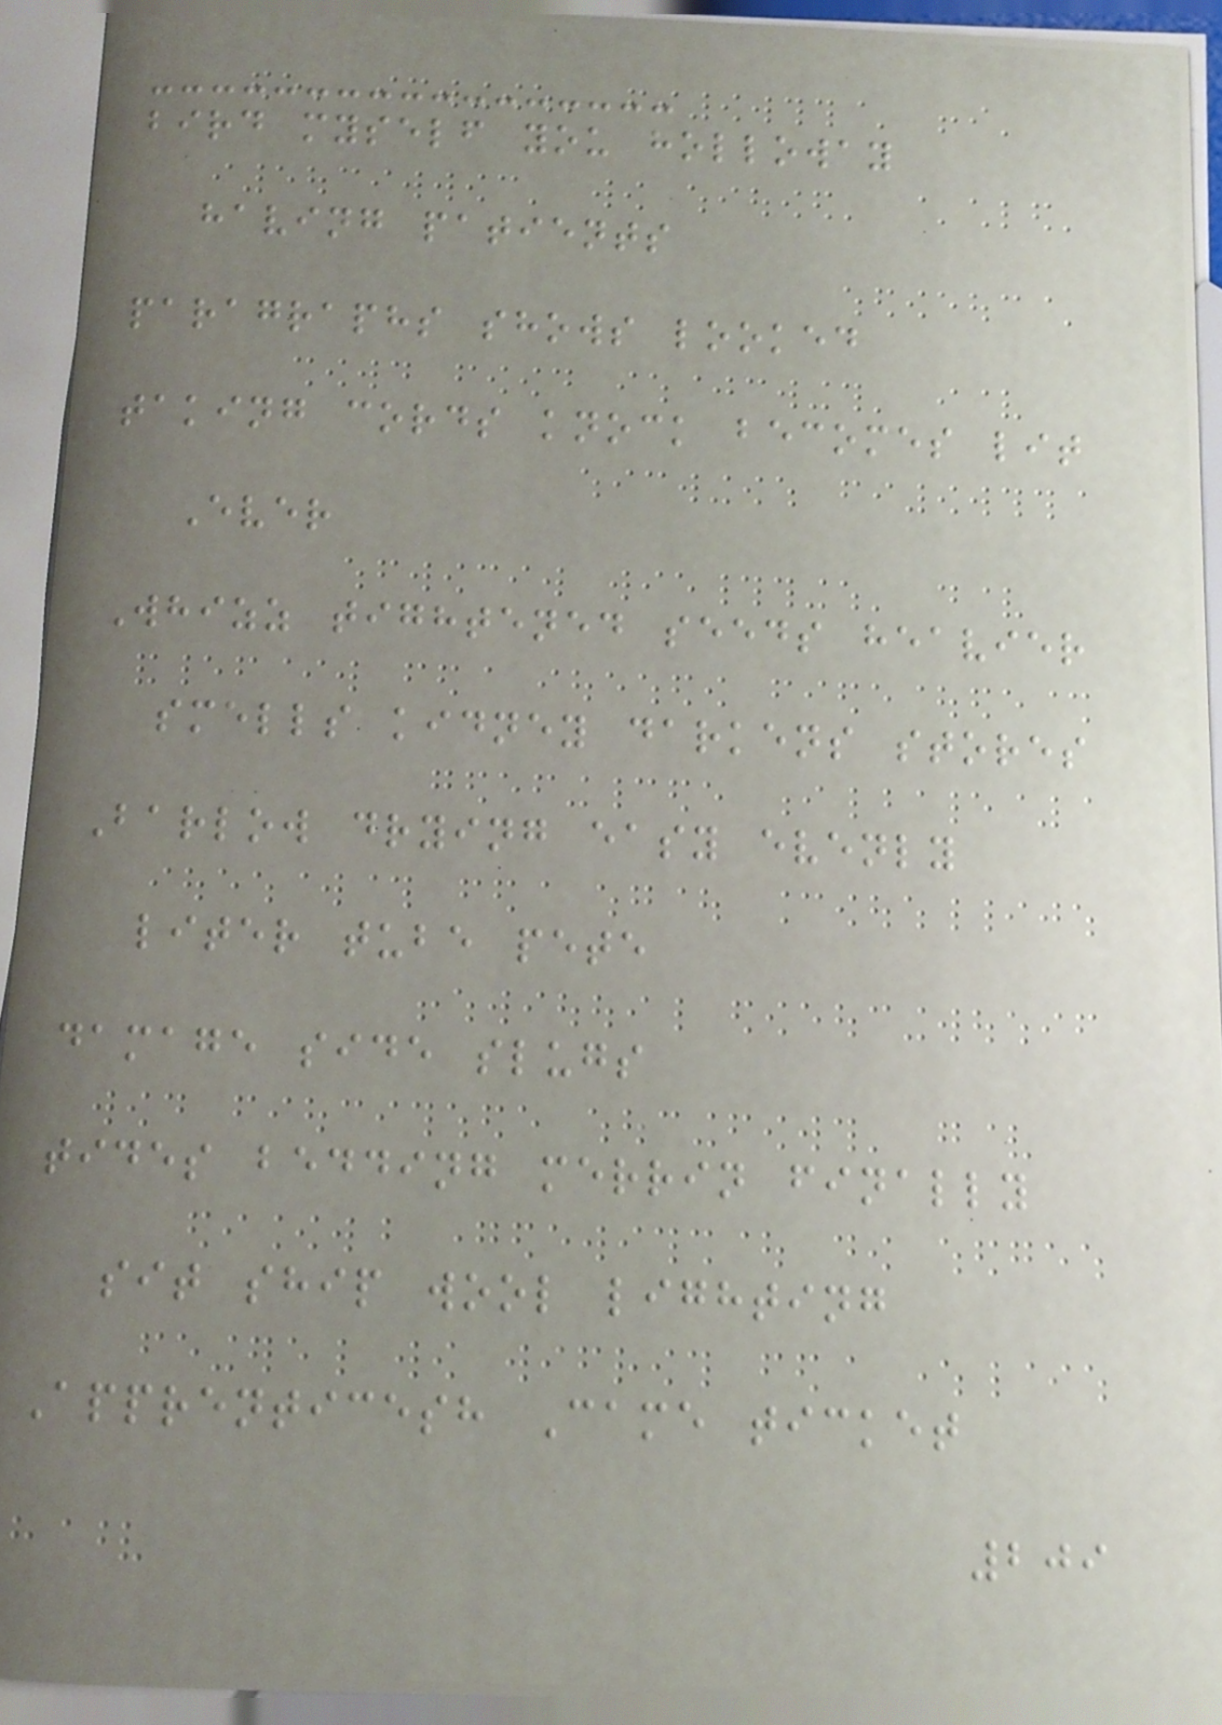bird myself you holloway
having patients
paragraphs shows looked
taking cords knock becomes lit
Ever
Whizz tightened seeds heavier
smells kidney darkens stores
Barlow drying easy evenly
liter tube pete
damage side slugs
tides bedding merrin finally
sit ship wool lighting
Apprenticesh Came ticket
209
